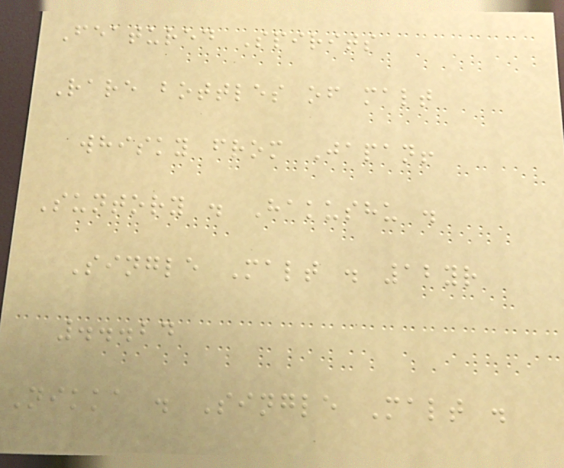Featured Spirits
Rare bottles of malt
whisky from Japan!
Suntory . Hakushu .
Single Malt . 12yr
...24
Nikka . Single Malt .
